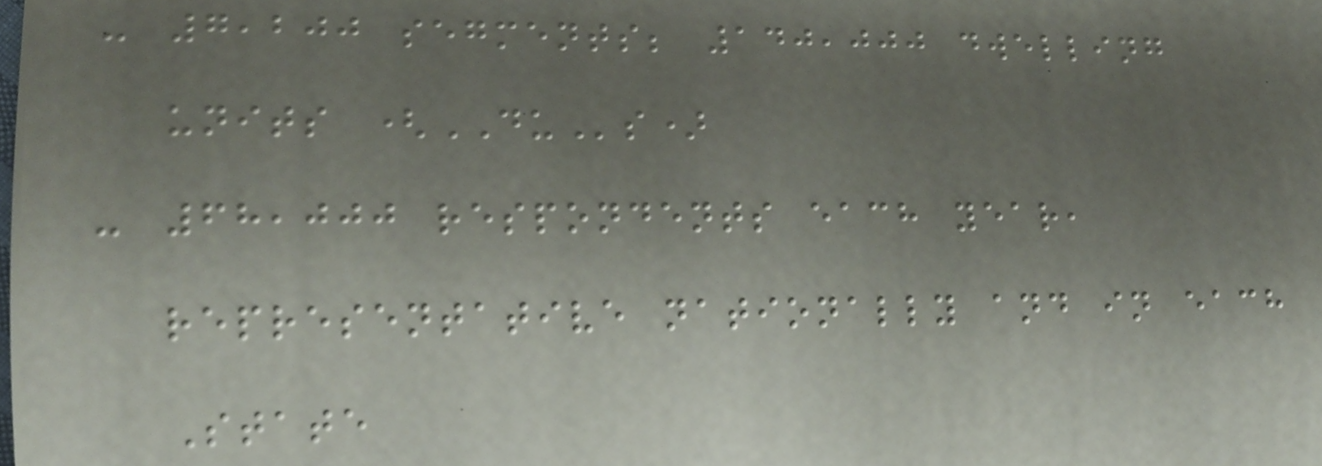- 7,200 segments; 140,000 dwelling
units (DUs)
- 68,000 respondents each year,
representative nationally and in each
State
